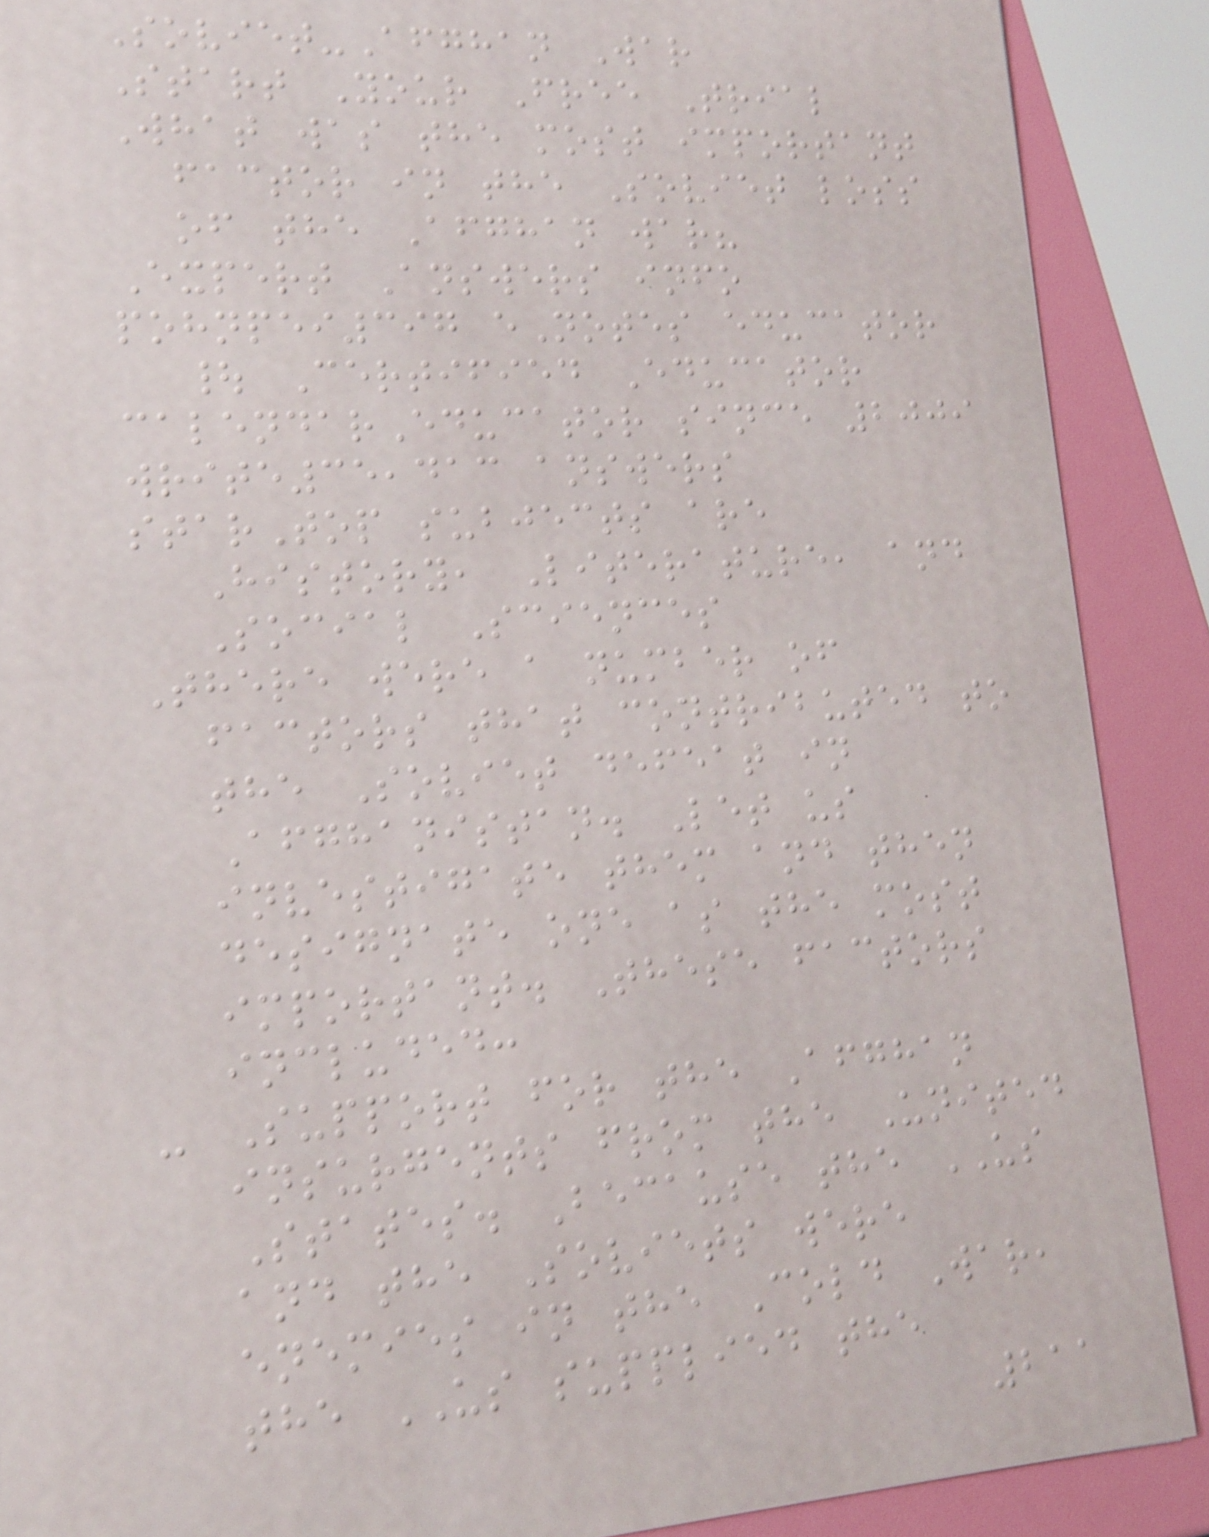Soviet-Afghan War
Start Your Free Trial
What was the most important
factor in the Soviet loss
of the Afghan war?
Expert Answers info
pohnpei397 eNotes educator
| Certified Educator
calendarEducator since 2009
write35,413 answers
starTop subjects are
History, Literature, and
Social Sciences
There were a number of
factors that contributed to
the Soviet defeat in
Afghanistan. Let us
investigate them and then
designate one as the most
important. These factors
included:
- Support for the Afghan
insurgents from the United
States. Because the US
and the Soviets were
enemies in the Cold War,
the US supplied the
211
